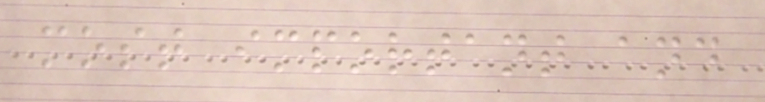most important and
